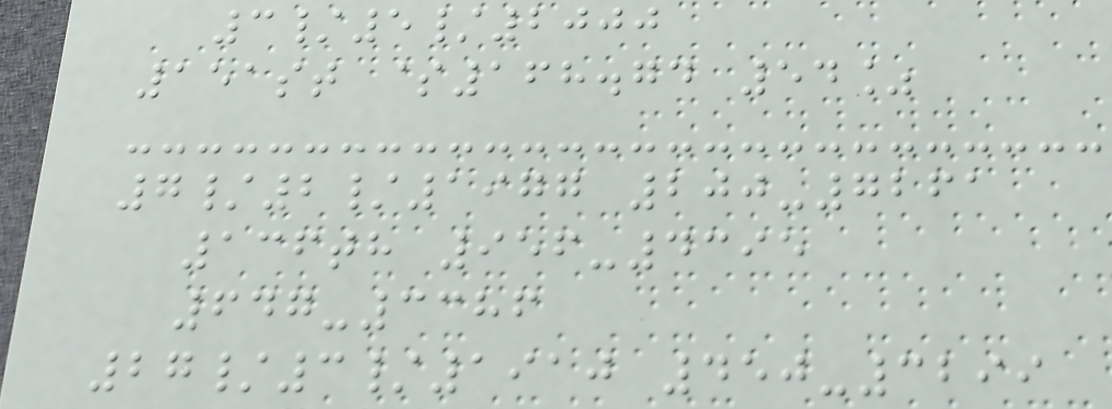3/5/2000
151st $168.74 54%
7/2/1977 200-7261
136th 956-4395
647-3386
27/3/1910 450-3299
